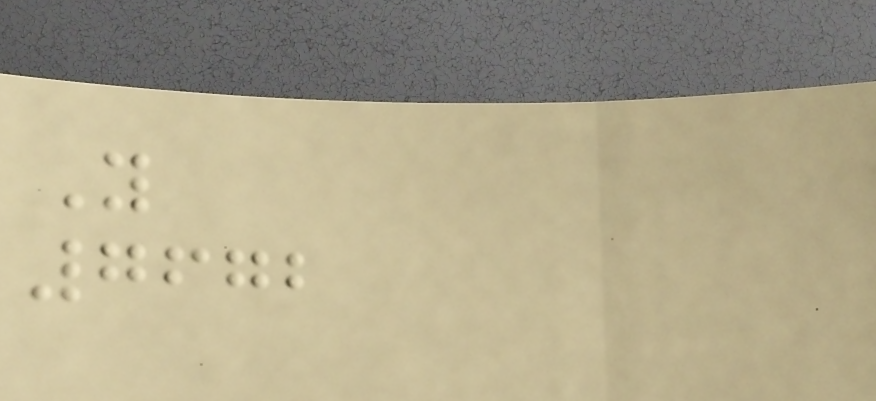Y
7672
